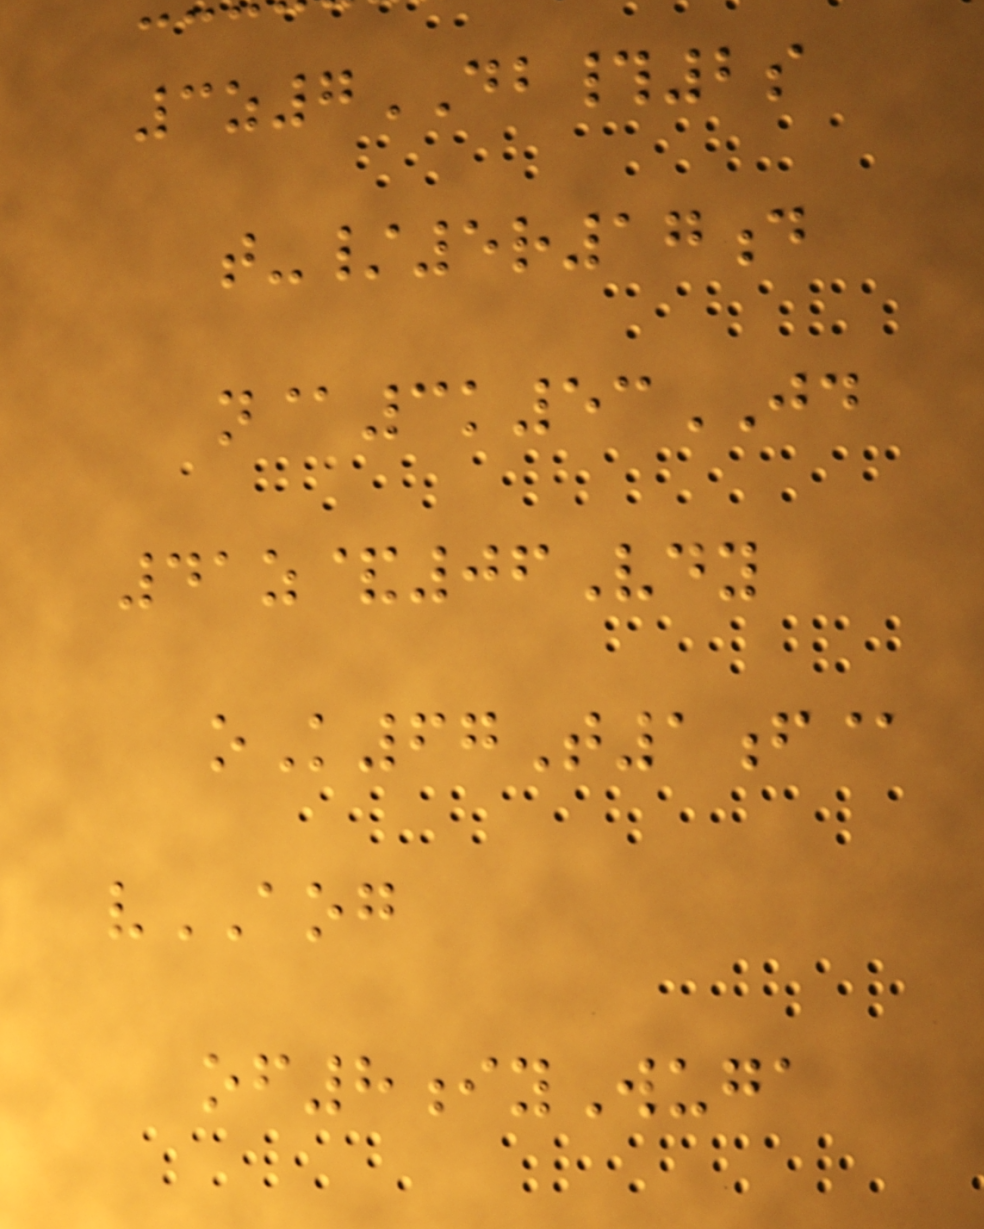3z7DB#2s
t-/5r17d
n@3k53JD
41z&06Vdy
oK67T1f@
vAOG
of8iyWuga
